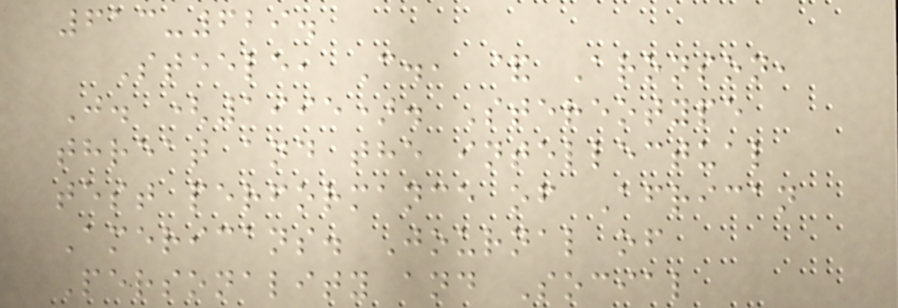613-629.
Steele, C., & Aronson,
J. (1995). Stereotype
threat and the intellectual
test performance of African
Americans. Journal of
Personality and Social
